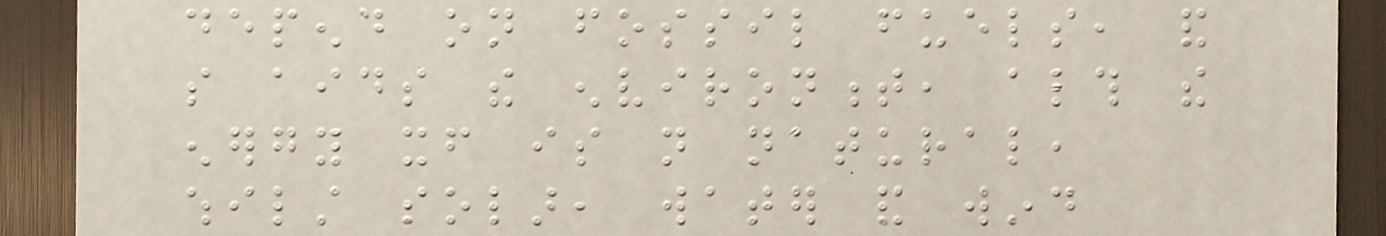depend on fossil fuels, and
so aids the environment, although the
energy itself is not natural,
whilst solar, water and wind
